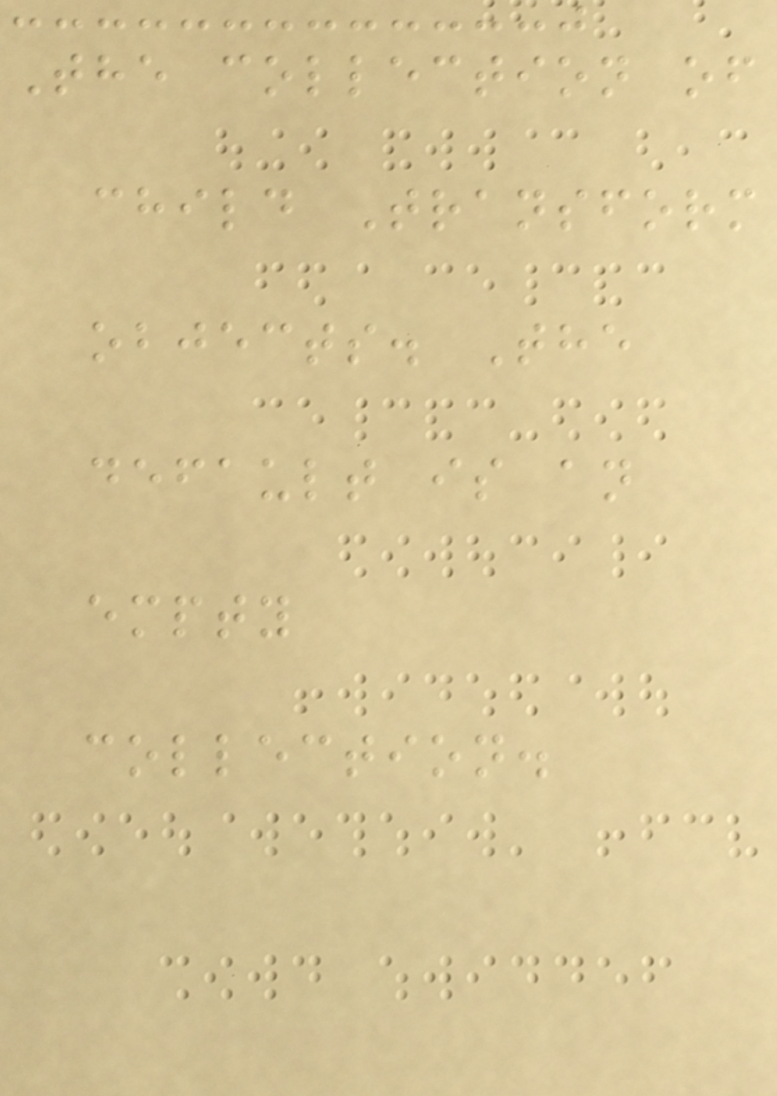The collection of
child Transform
objects. The
default is an
empty
collection.
